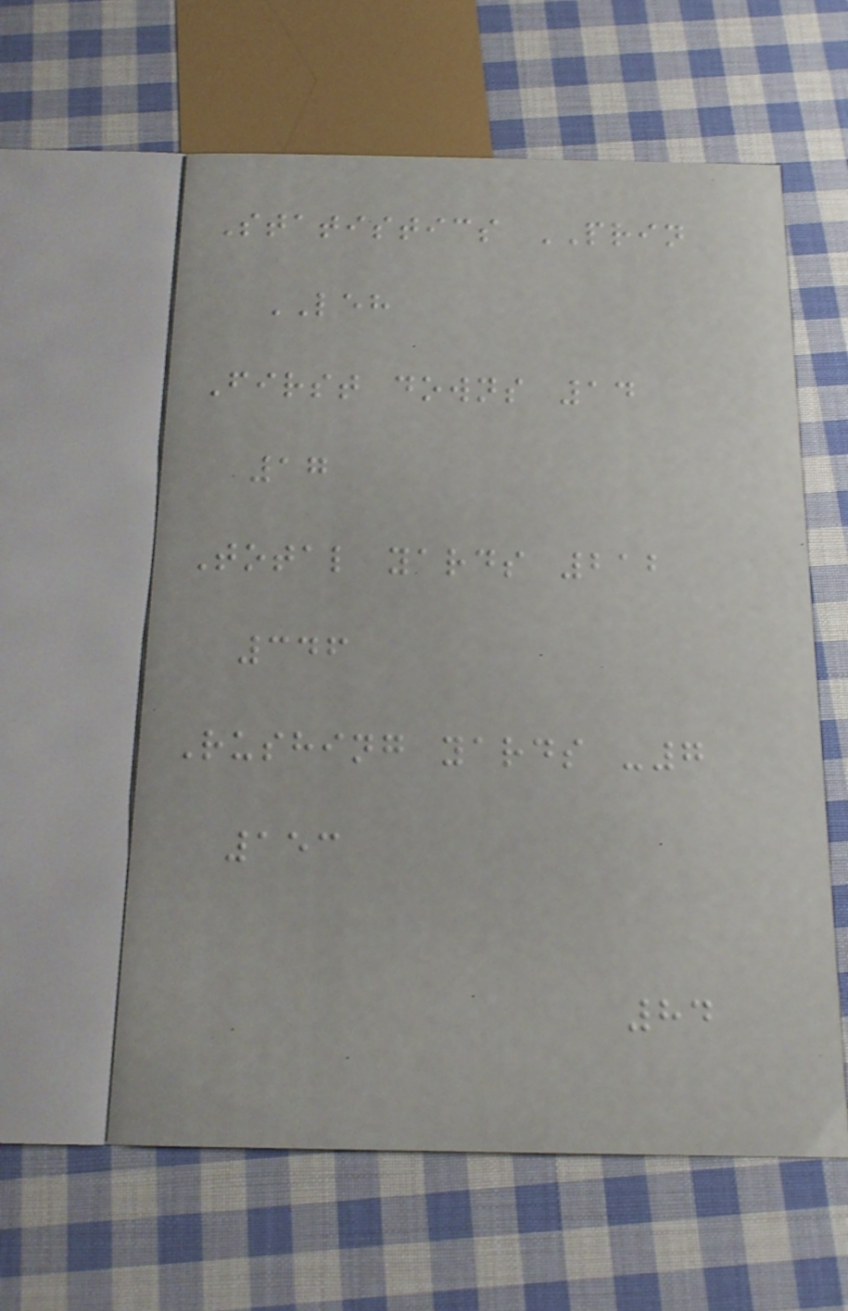Statistics PRIN
LEH
First downs 14
17
Total yards 212
346
Rushing yards -7
153
84
